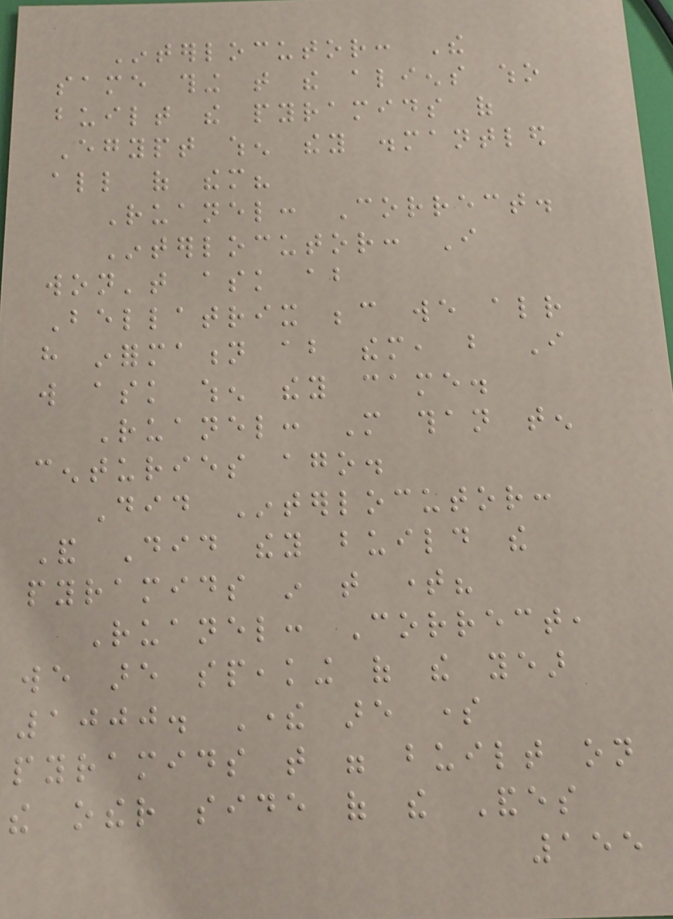Interlocutor: The
same thing that the aliens who
built the pyramids of
Egypt when they dismantled
all of them?
Ruanel: Correct.
Interlocutor: I
won't ask about
Bellatrix because we already
have information about them, but I
will ask when they came.
Ruanel: More than ten
centuries ago.
Did Interlocutor:
And Did they build the
pyramids in that time?
Ruanel: Correct,
we are speaking of the year
1000. There are some
pyramids that were built on
the other side of the Andes
155
